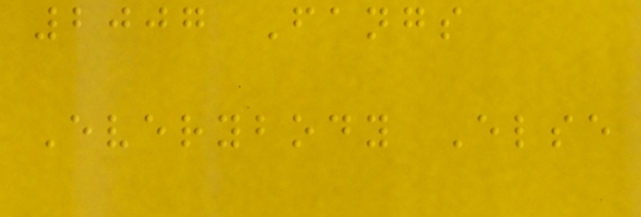2007 Fangs
Everybody Else
